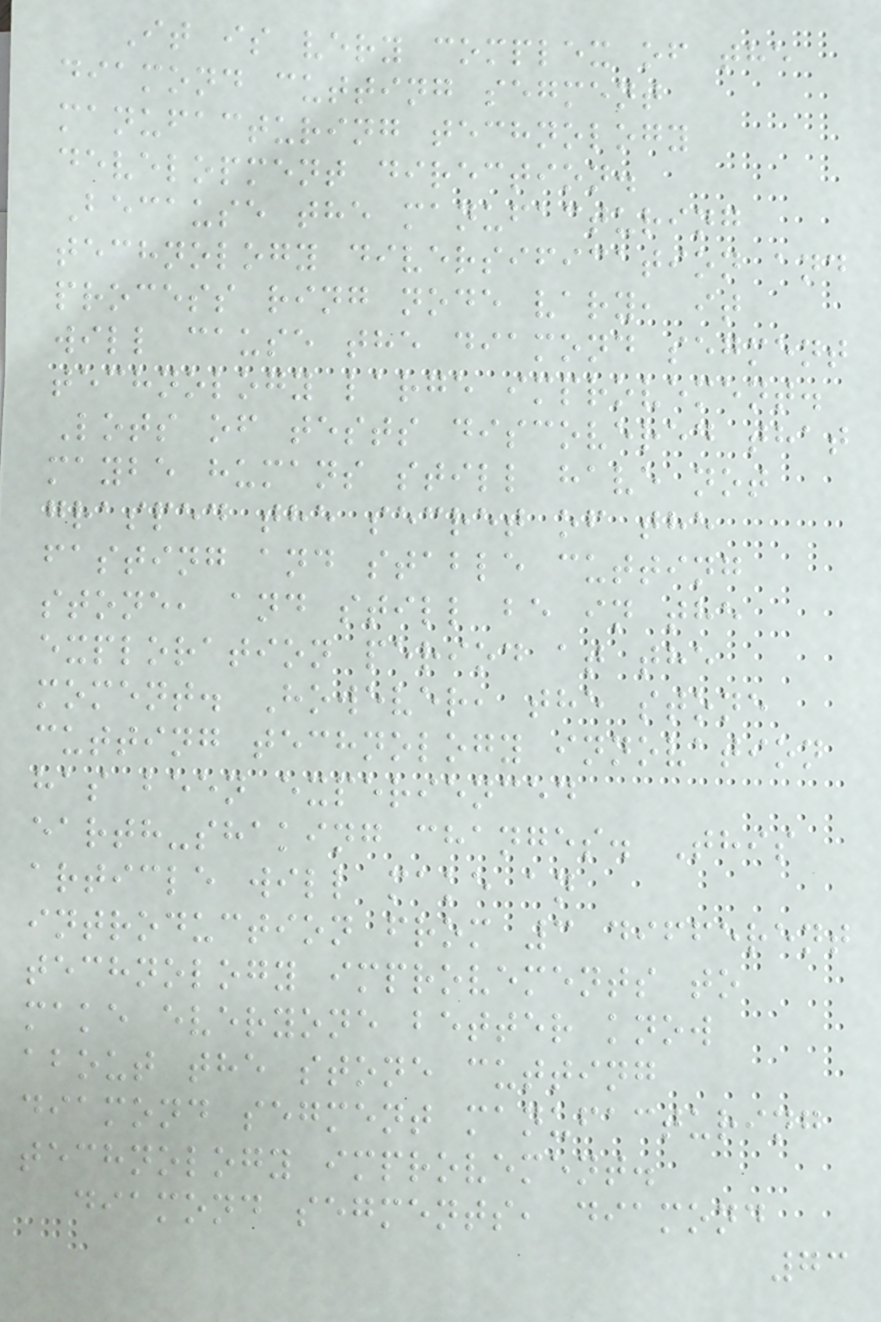It is very complex of the
diamond cutting segment
manufacturing technology
development direction.
Because the manufacturing
technology diversification and
process ring node vary, it
will cause the diamond segment
technology large improvement.
Lots of tests discovered that
maybe humans still have not
grasped the secret of the
fasting and stable cutting
stone, and still be in the
exploration period at the
moment. However, the stone
cutting technology innovation
has been experienced
earth-shaking changes. This
article will make an
introduction from 3 different
technology improvements to
make everyone better know
about the stone cutting
diamond segment manufacturing
technology improvement.
diamond segments, diamond
73
